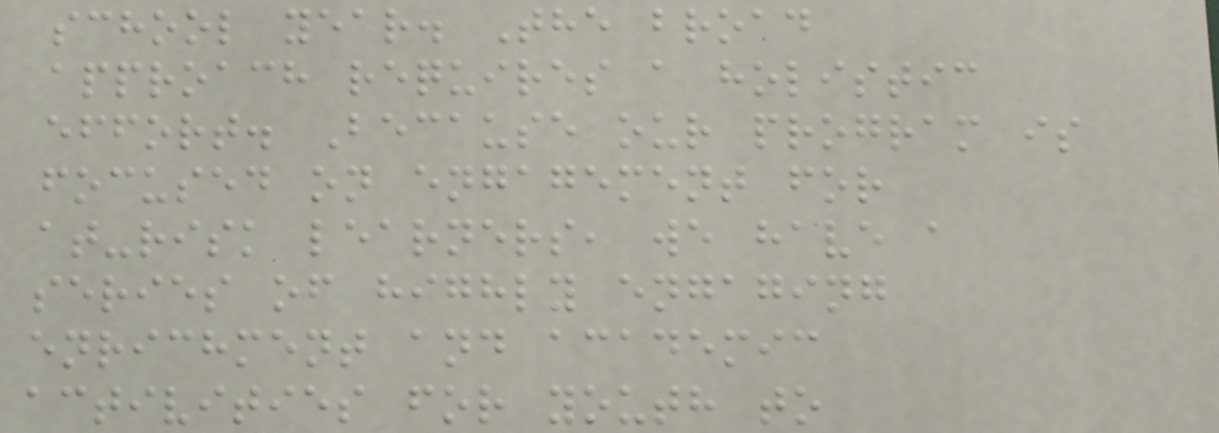school year. The broad
approach requires a holistic
effort. Because our program is
focused on engagement for
at-risk learners, we have a
series of highly engaging
enrichment and academic
activities for youth to
